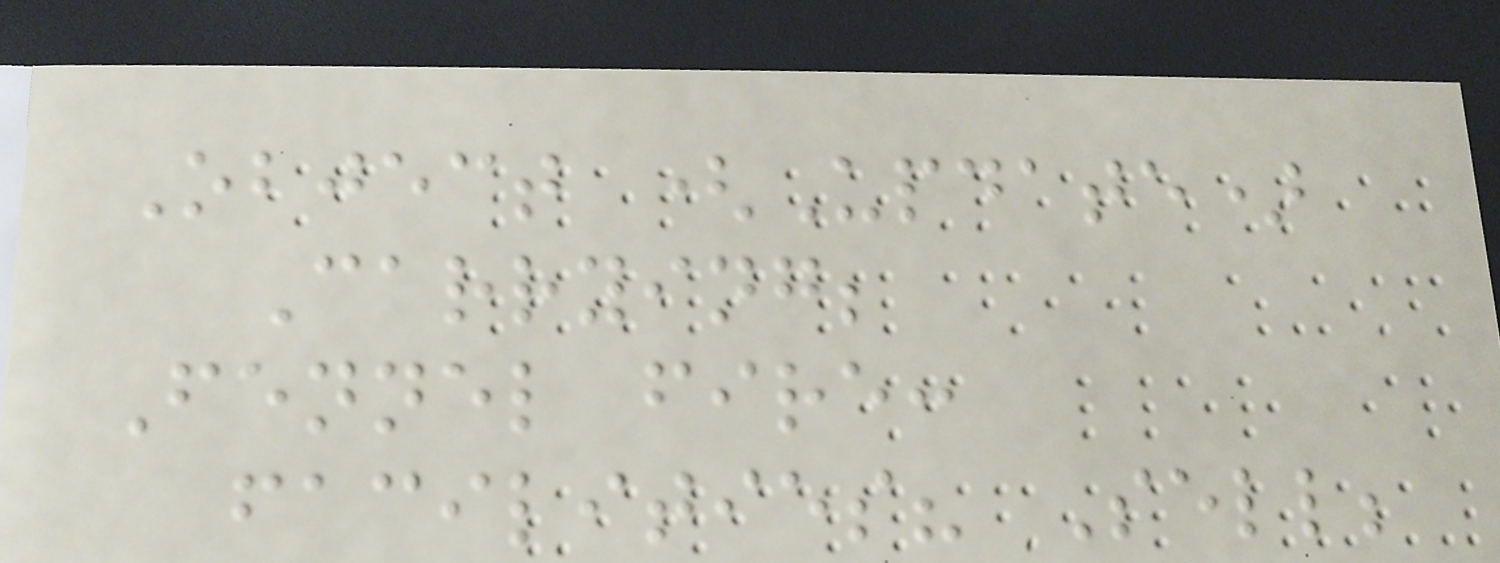Object (Update)
Carrying;
Fennel fire:
facilities? Sell;
